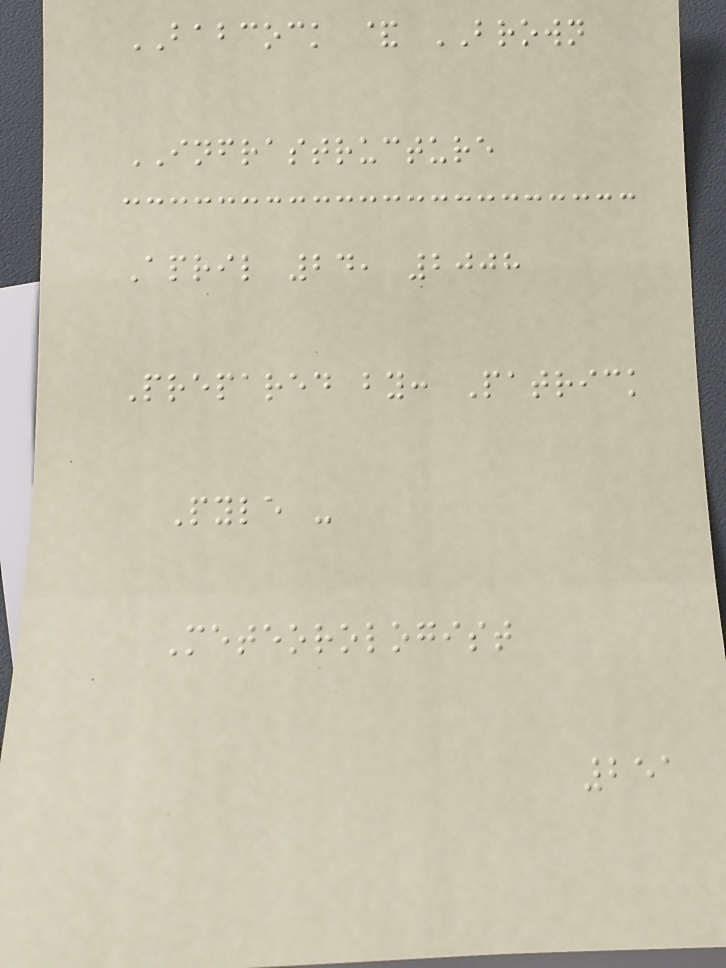BABCOCK & BROWN
INFRASTRUCTURE
April 24, 2008
Prepared by: Patrick
Pyle -
Meteorologist
251
